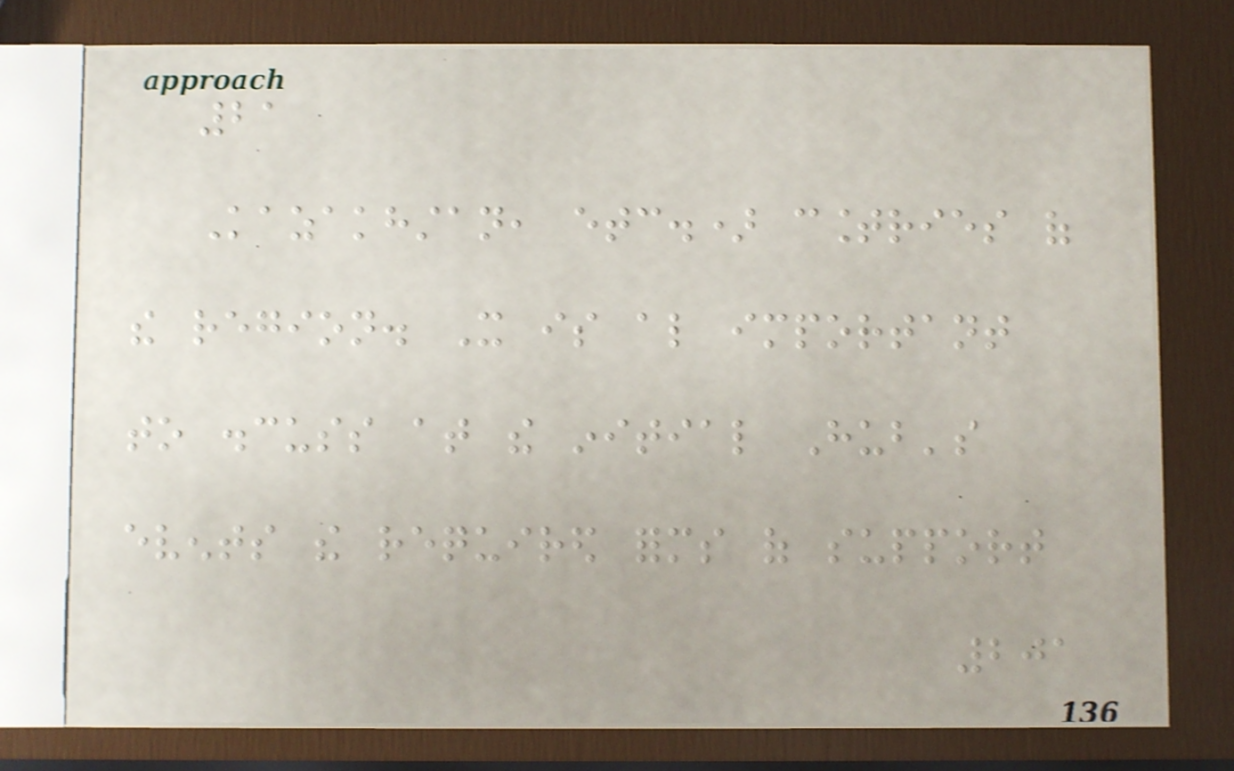21
Kazakhstan, etc.) countries of
the region. It is also important
to discuss at the initial Hub's
events the required forms of support
201
